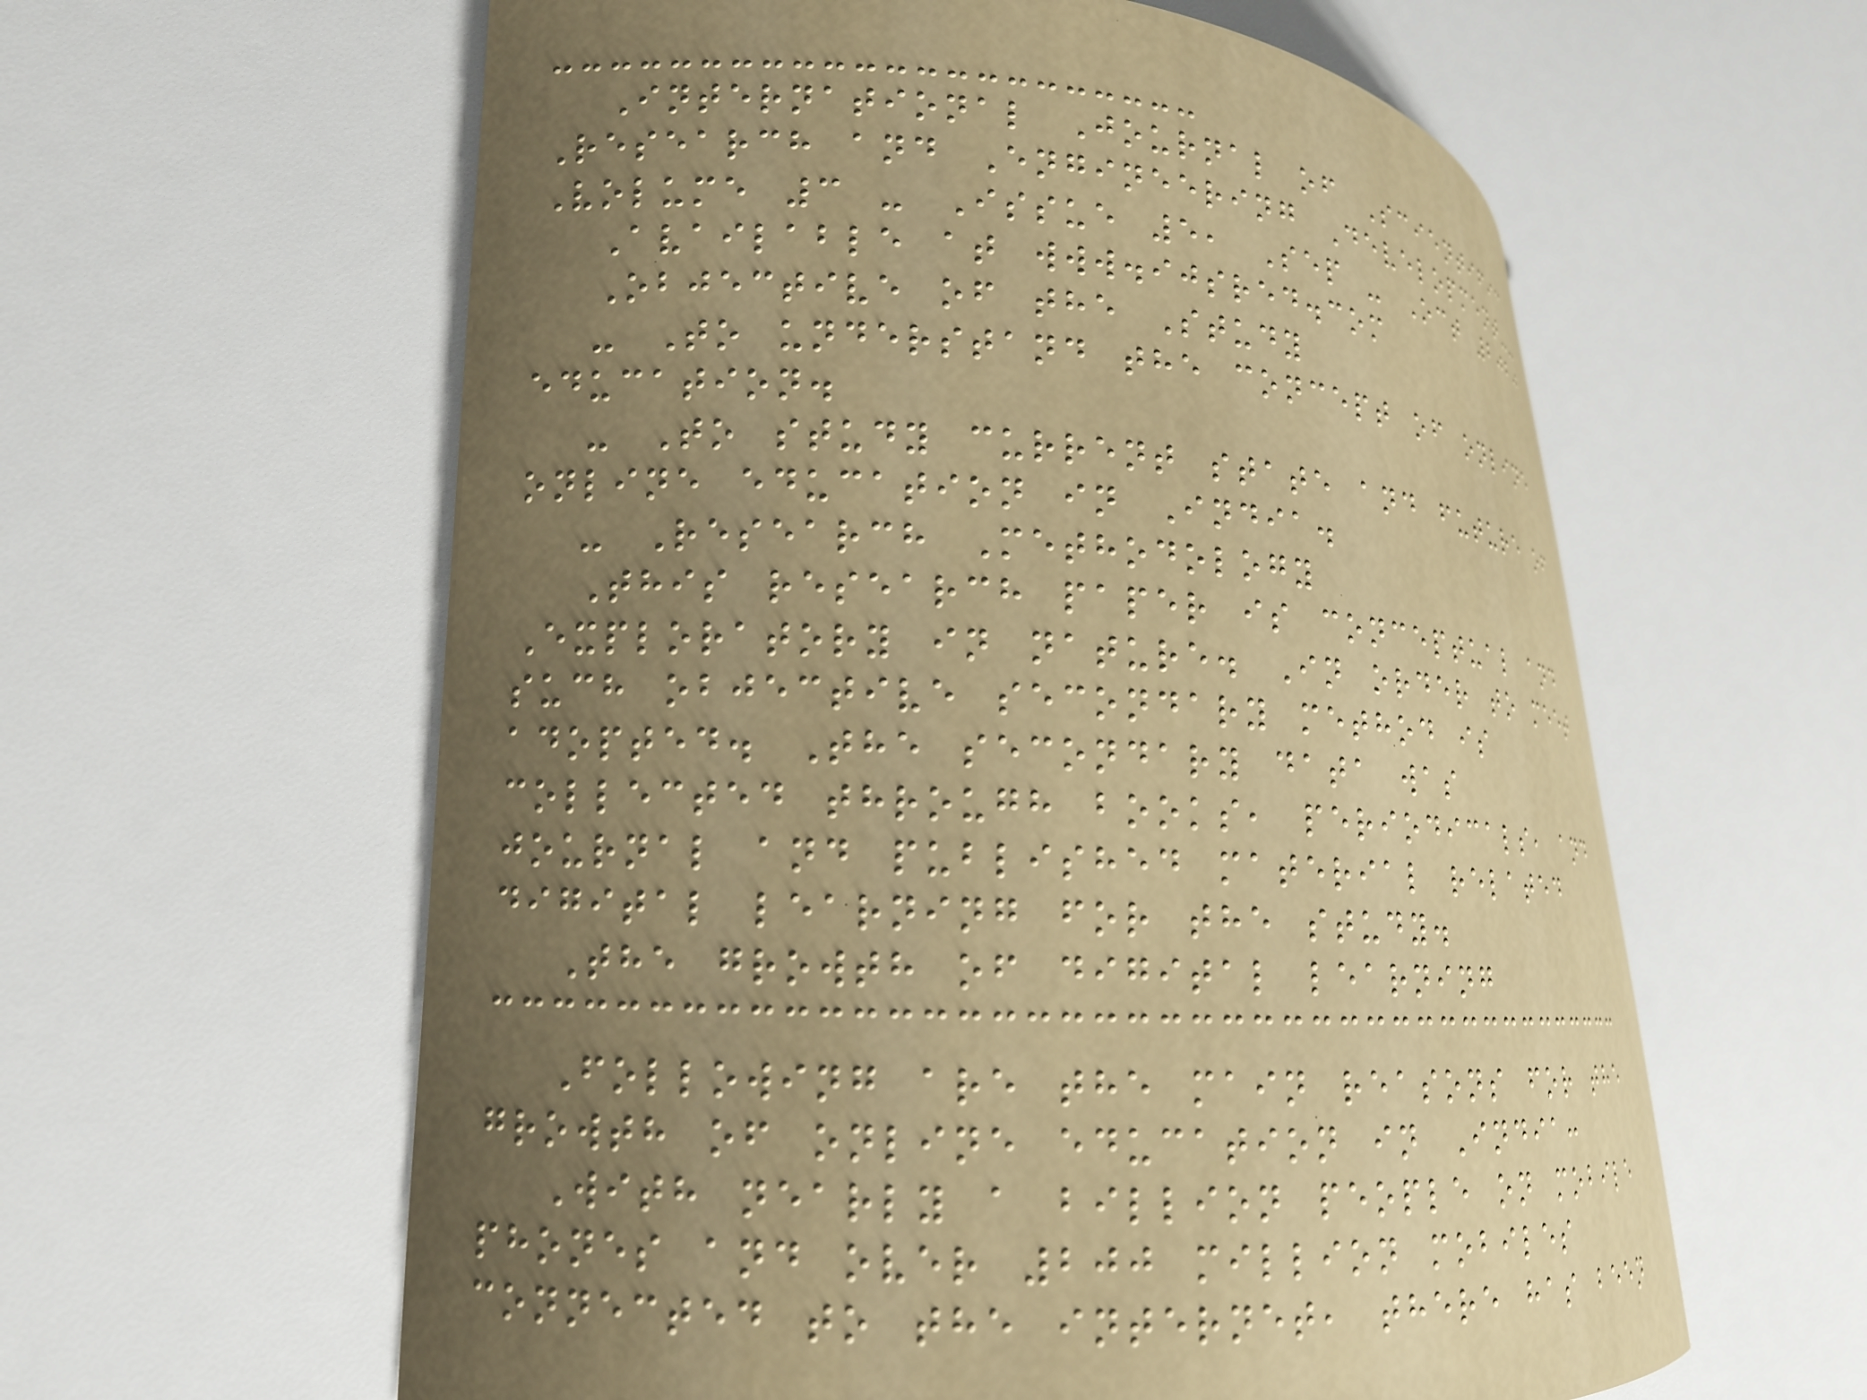International Journal of Scientific
Research and Engineering Development--
Volume 3 - Issue 5, Sep - Oct 2020
Available at www.ijsred.com
Objective of the Study
- To understand the concept of online
education.
- To study current state and future of
online education in India.
- Research Methodology
This research paper is conceptual and
Exploratory in nature. In order to meet
such objective secondary method is
adopted. The secondary data was
collected through books, periodicals, and
journal and published material related
digital learning for the study.
The growth of digital learning
Following are the main reasons for the
growth of online education in India:
With nearly a billion people on mobile
phones and over 200 million mobiles
connected to the internet, there has been
